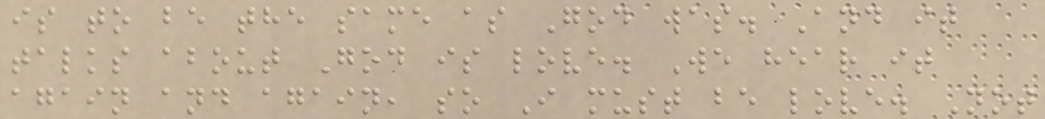is to be the same as God was. And it
talks about God is love. We hear it
again and again, so I must be love. Not
